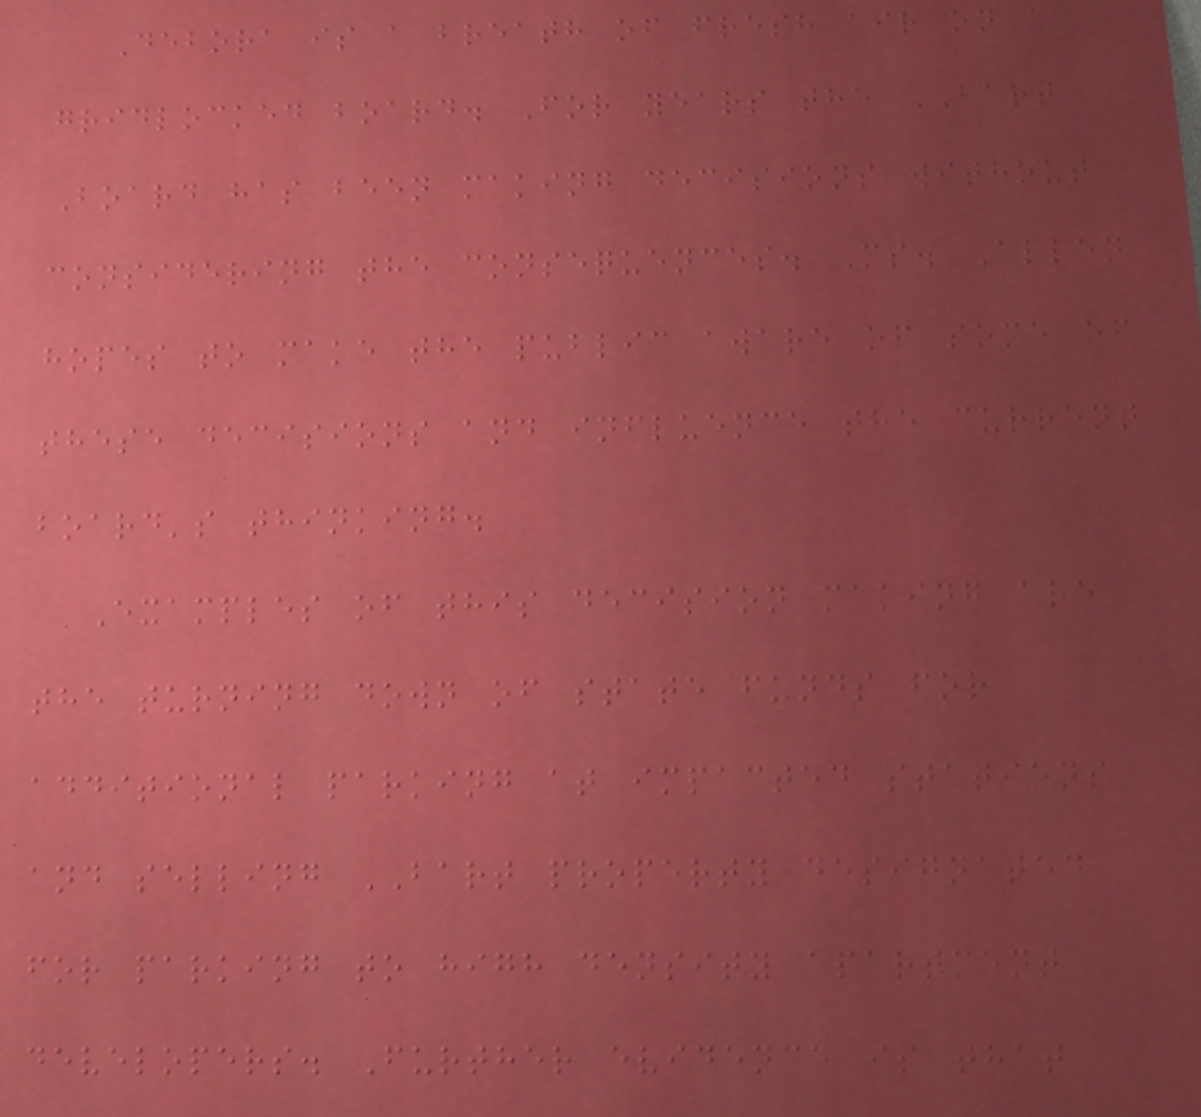Debora is a breath of fresh air on a
gridlocked board. For years the BART
Board has been making decisions without
considering the consequences. Ms. Allen
hopes to make the public aware of some of
these decisions and influence the current
board's thinking.
Examples of this decision making are
the turning down of state funds for
additional parking at impacted stations
and selling BART property designated
for parking to high density apartment
developers. Further evidence is that
